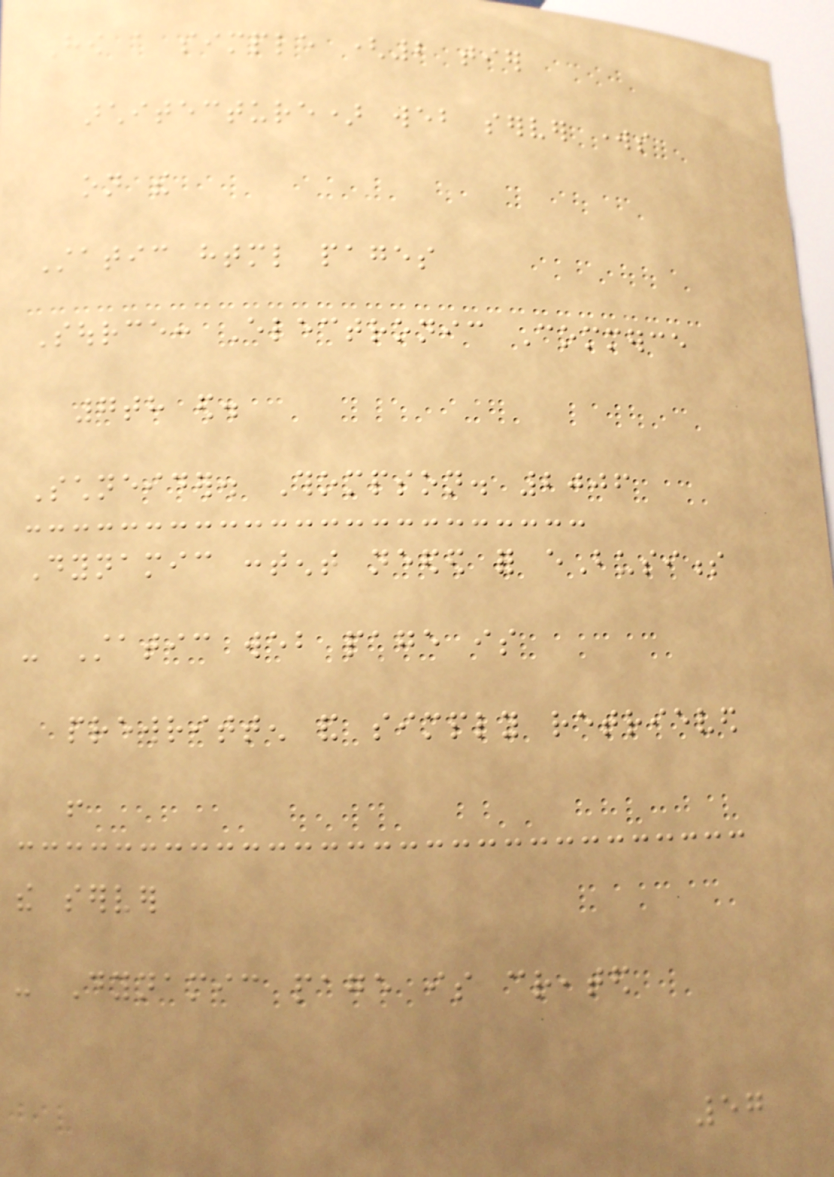How a simple (2 tier
architecture) web server works
on the
Static html pages
Source: Electronic Commerce
7th ed.
Schneider. Thompson. 2006
Dynamic content needed for eBusiness
- Static web page is
prewritten and simply retrieved
from
the server
- Dynamic page is created
57
